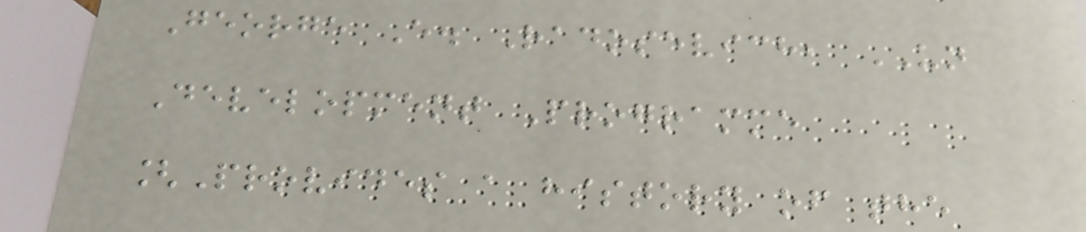George E. Radosevich, UN
Development Programme
[Provides a history of the
